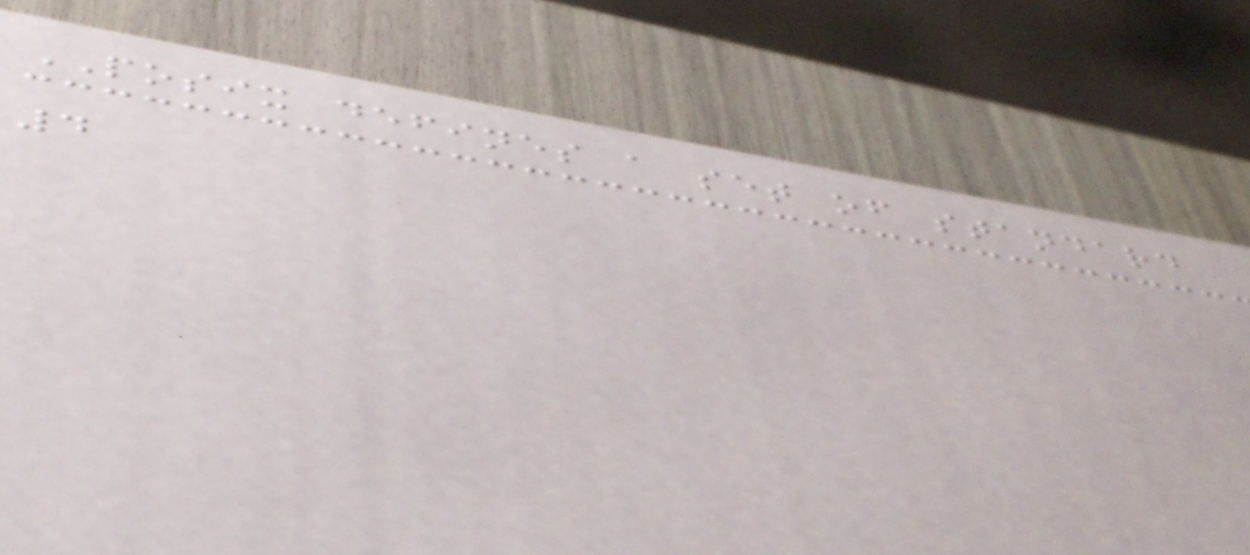POSIX defines a set of standard
4
